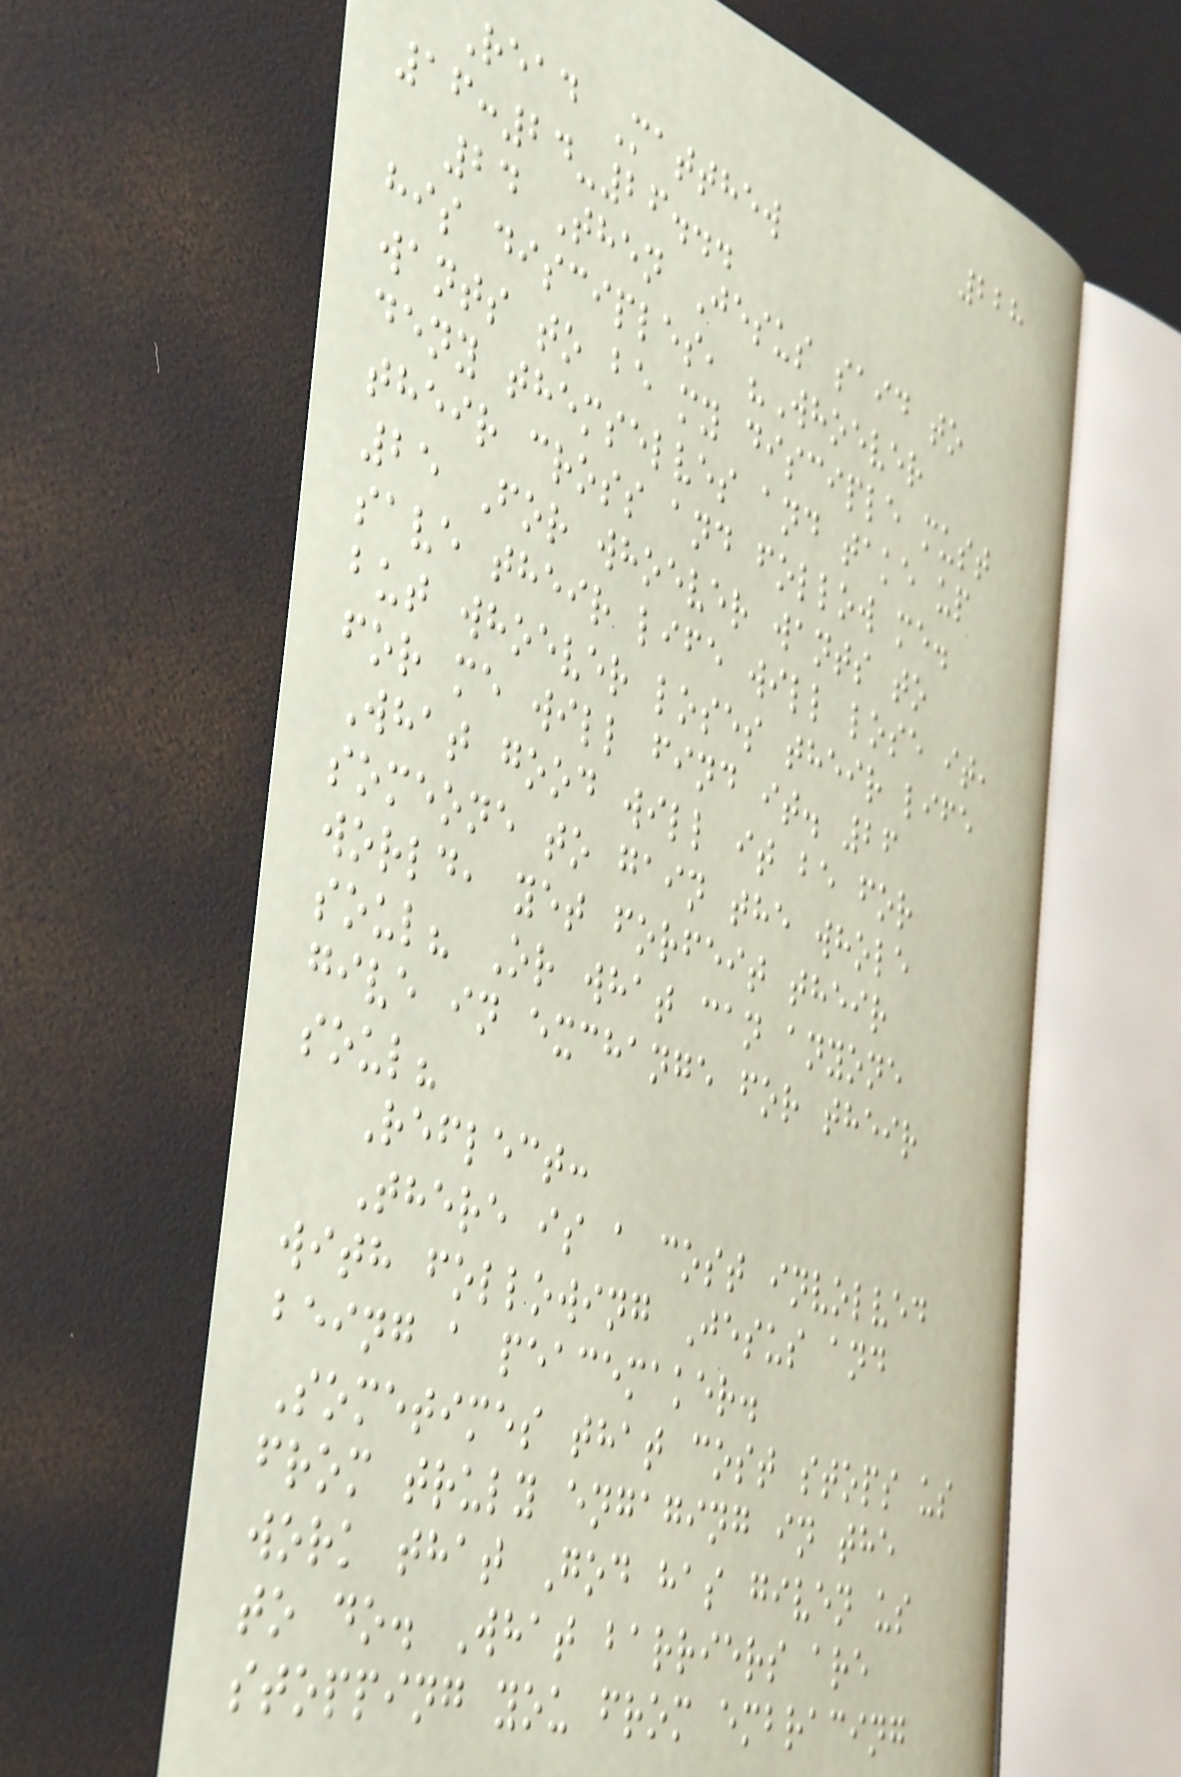228
Read Matthew
16:24-26...
24 Then Jesus said to
his disciples, "Whoever
wants to be my disciple must
deny themselves and take up
their cross and follow me.
25 For whoever wants to
save their life will lose it,
but whoever loses their life
for me will find it. 26
What good will it be for
someone to gain the whole
world, yet forfeit their
soul? Or what can anyone
give in exchange for their
soul?
Reflect:
There is a cost involved
with following Jesus and
being a peacemaker.
Sometimes that cost stops us
from truly engaging in the
work that God has given us
to do. What barriers are
stopping you from embracing
